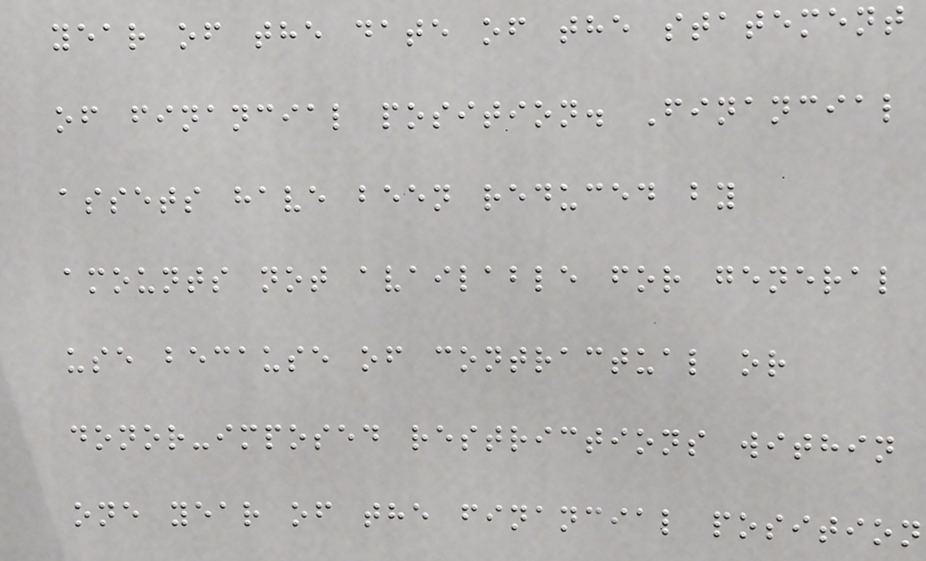year of the date of the statement
of financial position. Financial
assets have been reduced by
amounts not available for general
use because of contractual or
donor-imposed restrictions within
one year of the financial position
